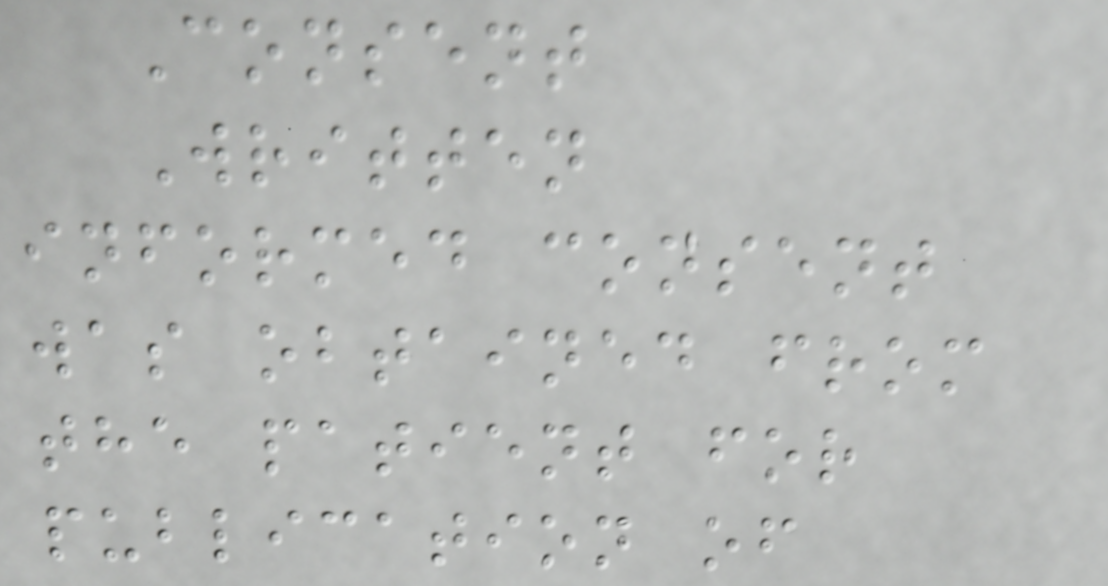Consent
Written
informed consent
was obtained from
the patient for
publication of
